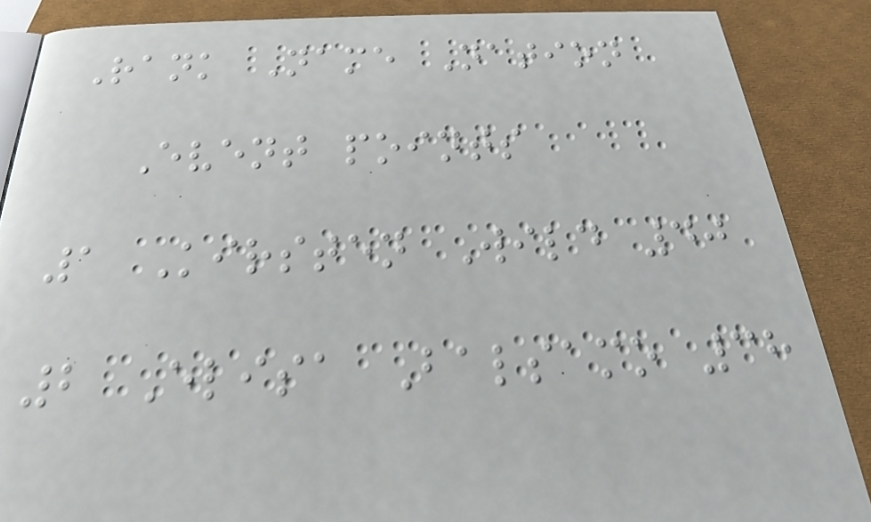Rank Name Nation
Event points
1 Kirsten Wild 40
2 Elisa Balsamo 38
